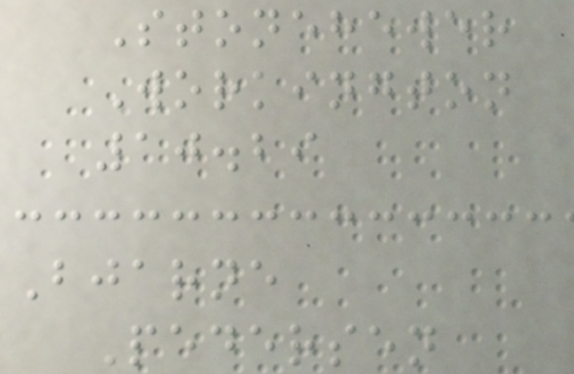Stonehewer
Workington
10.29
Bjarne
Pedersen
